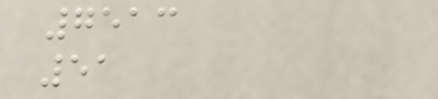7513
51
